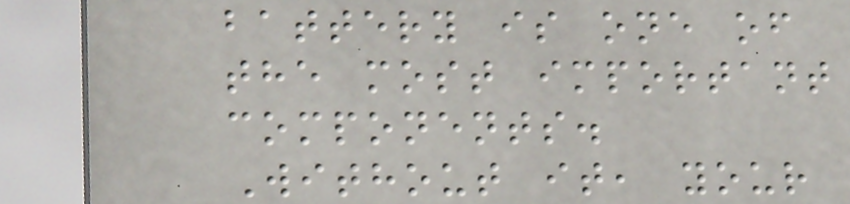battery is one of
the most important
components.
Without it, your
